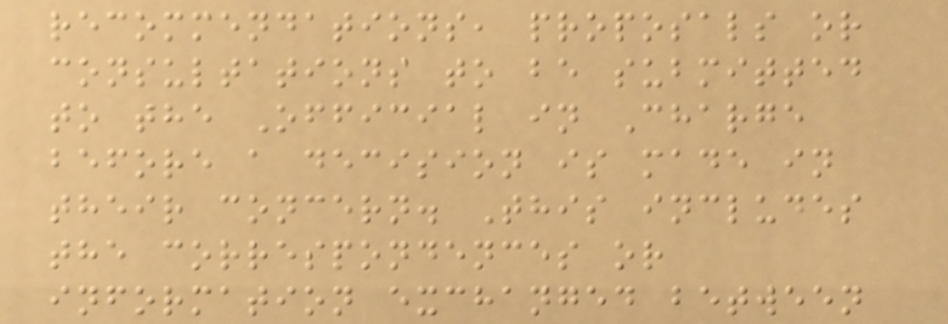recommendations, proposals or
consultations to be submitted
to the Official in Charge
before a decision is made in
their concern. This includes
the correspondences or
information exchanged between
